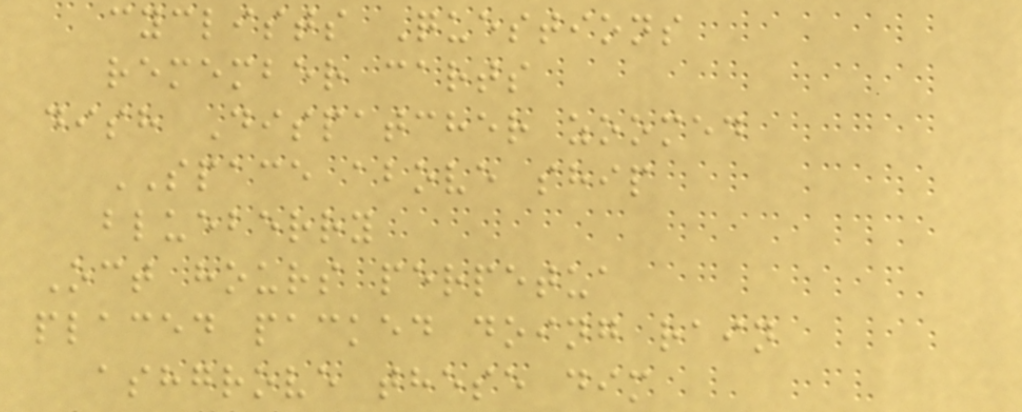cyclists Questions
remember carts
dish Dispatcher zoomed
SPACE above ship
blueberry
Oct hours perpetua
placed packed doing rain
ashgrove these dim
